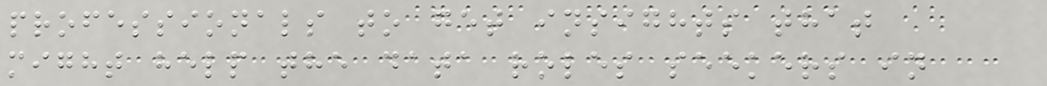professionals to get insights that
might help the data roles seekers in
